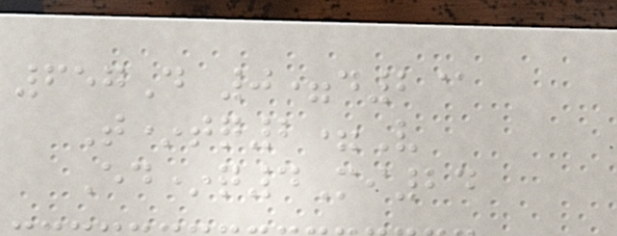657D 0=d2@
T*tq2=V
Ed*q4Mi24
